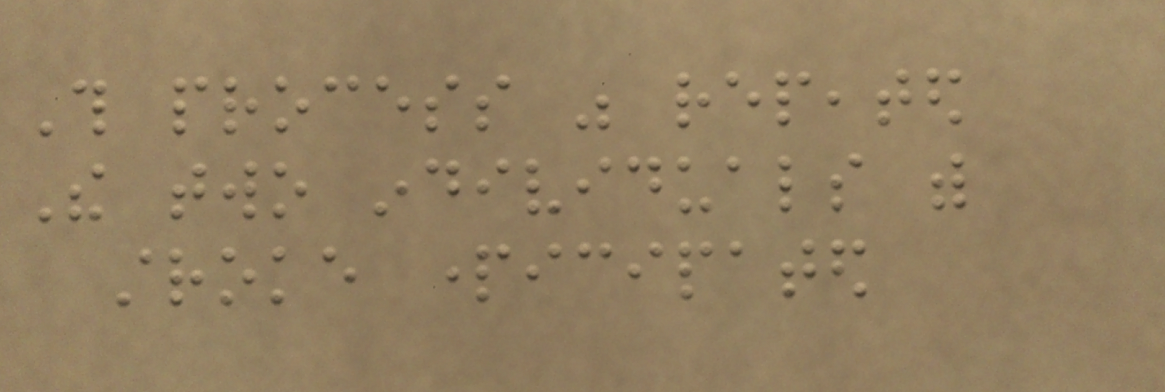This process was repeated
The two individuals with
stroke participated
